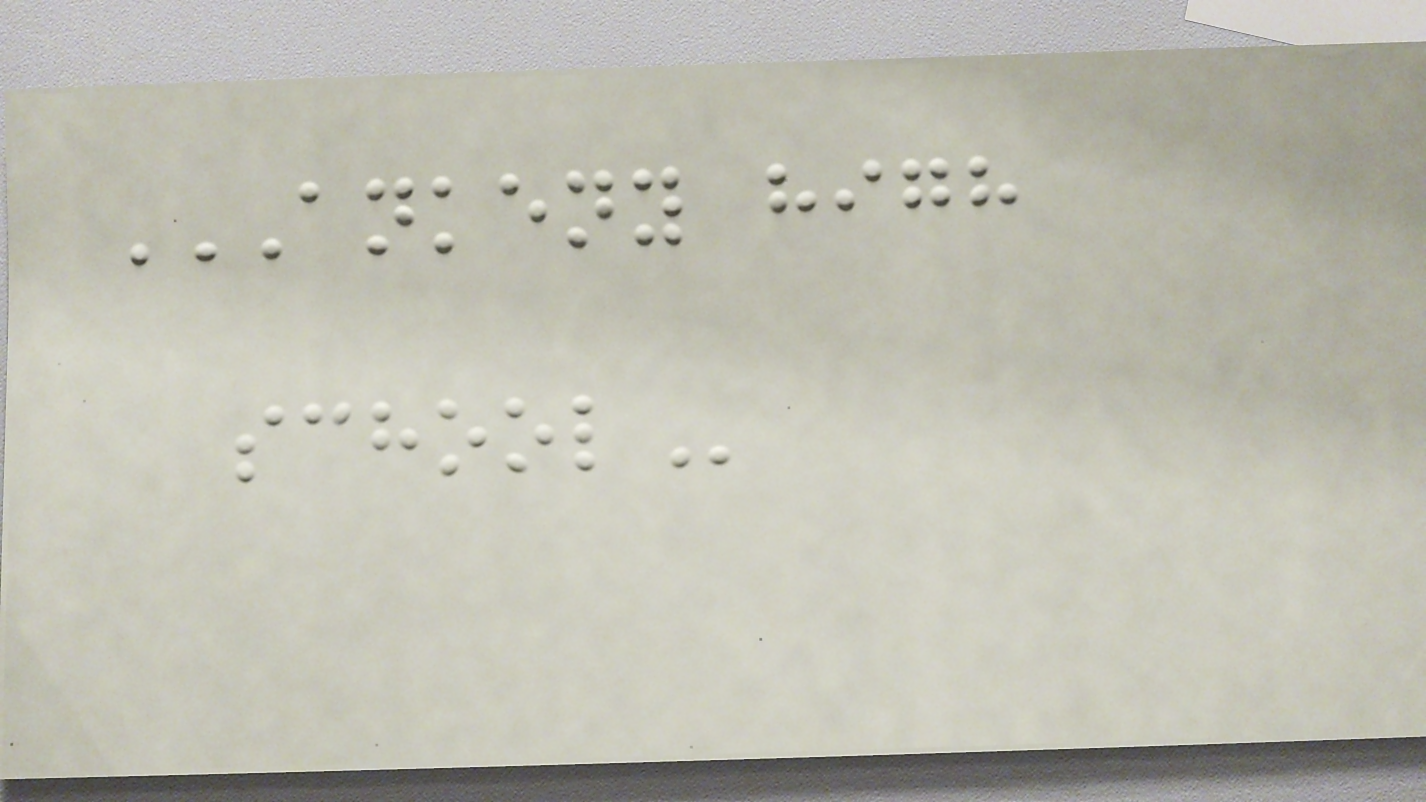ANKENY HIGH
SCHOOL
